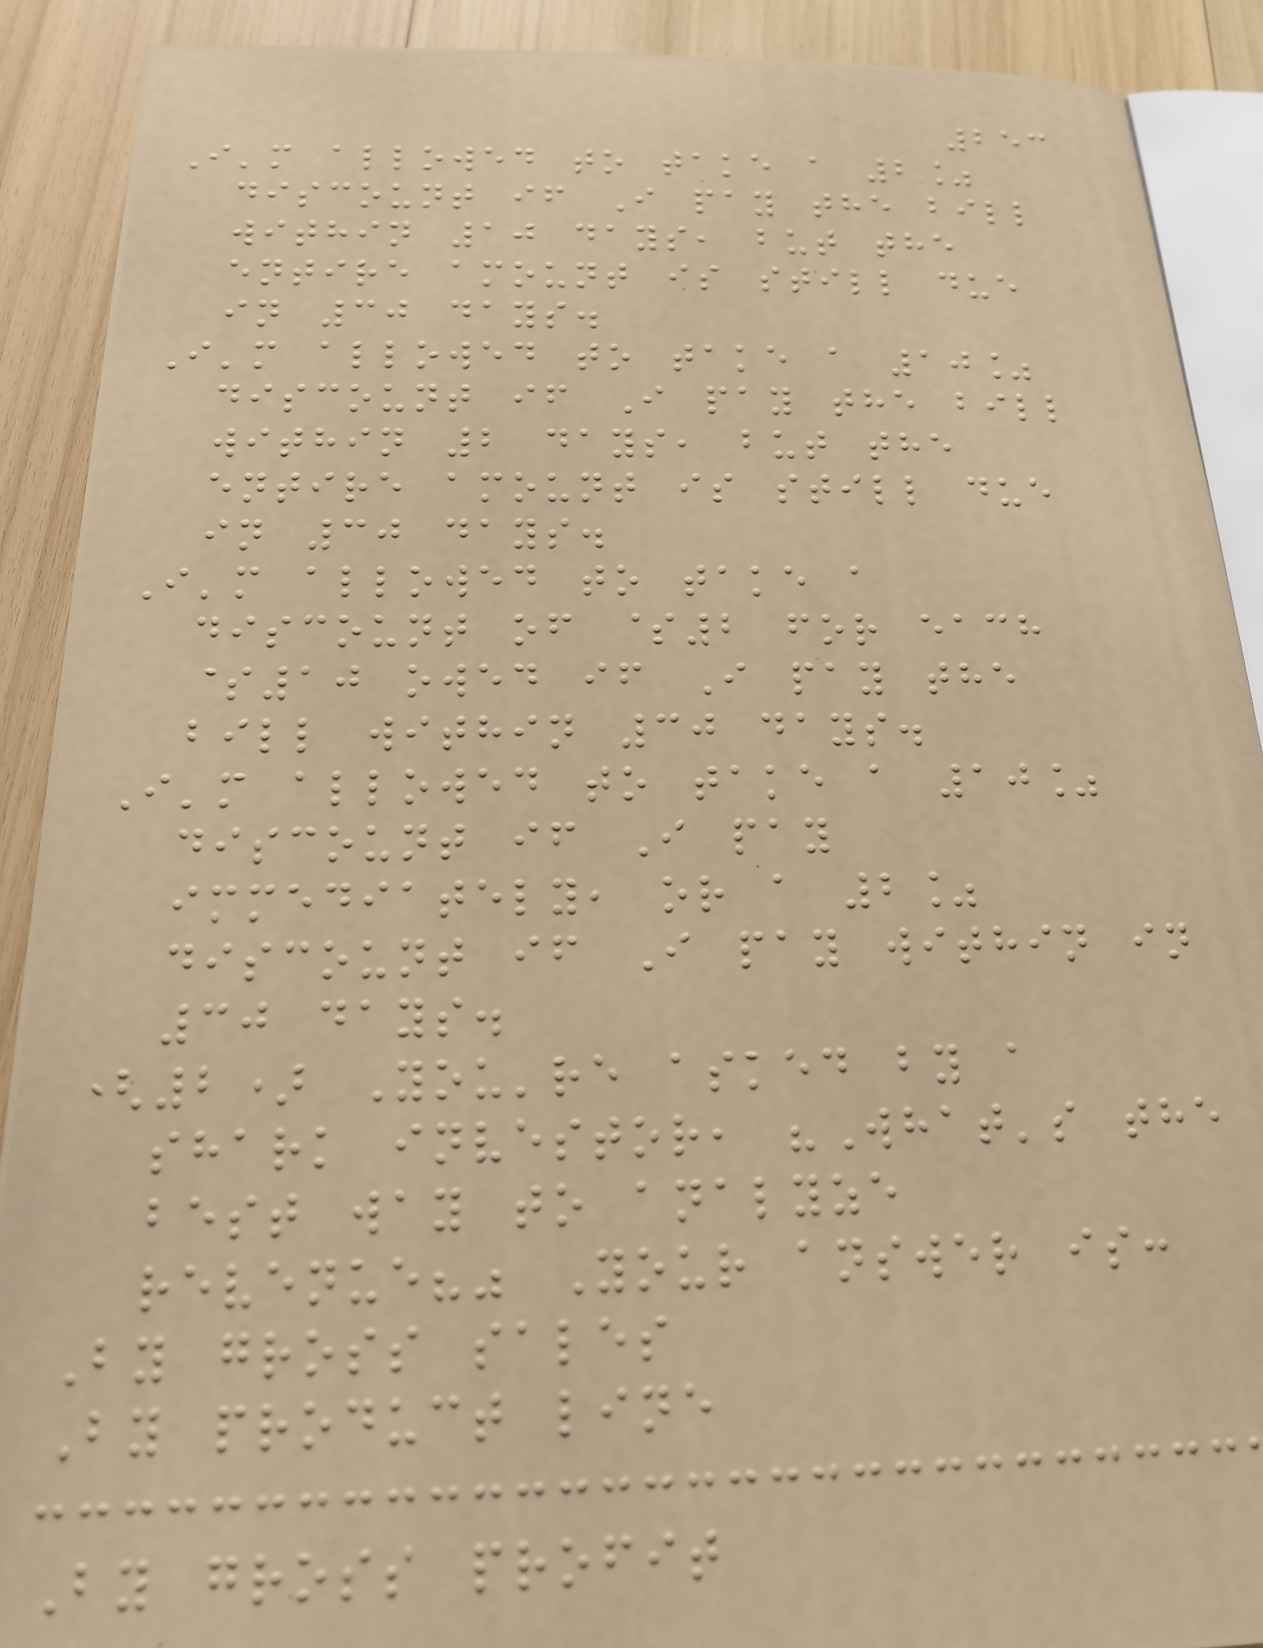253
I'm allowed to take a 2%
discount if I pay the bill
within 10 days, but the
entire amount is still due
in 30 days.
I'm allowed to take a 10%
discount if I pay the bill
within 2 days, but the
entire amount is still due
in 30 days.
I'm allowed to take a
discount of $2 for each
$10 owed if I pay the
bill within 30 days.
I'm allowed to take a 10%
discount if I pay
immediately, or a 2%
discount if I pay within in
30 days.
(2) You're asked by a
shark investor, "What's the
best way to analyze
revenue?" Your answer is:
By gross sales
By product line
By gross profit
